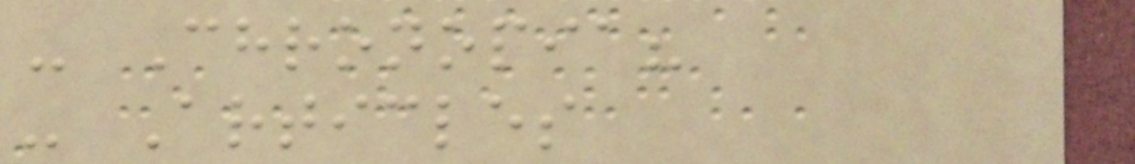- Chronopia?
- Articles
